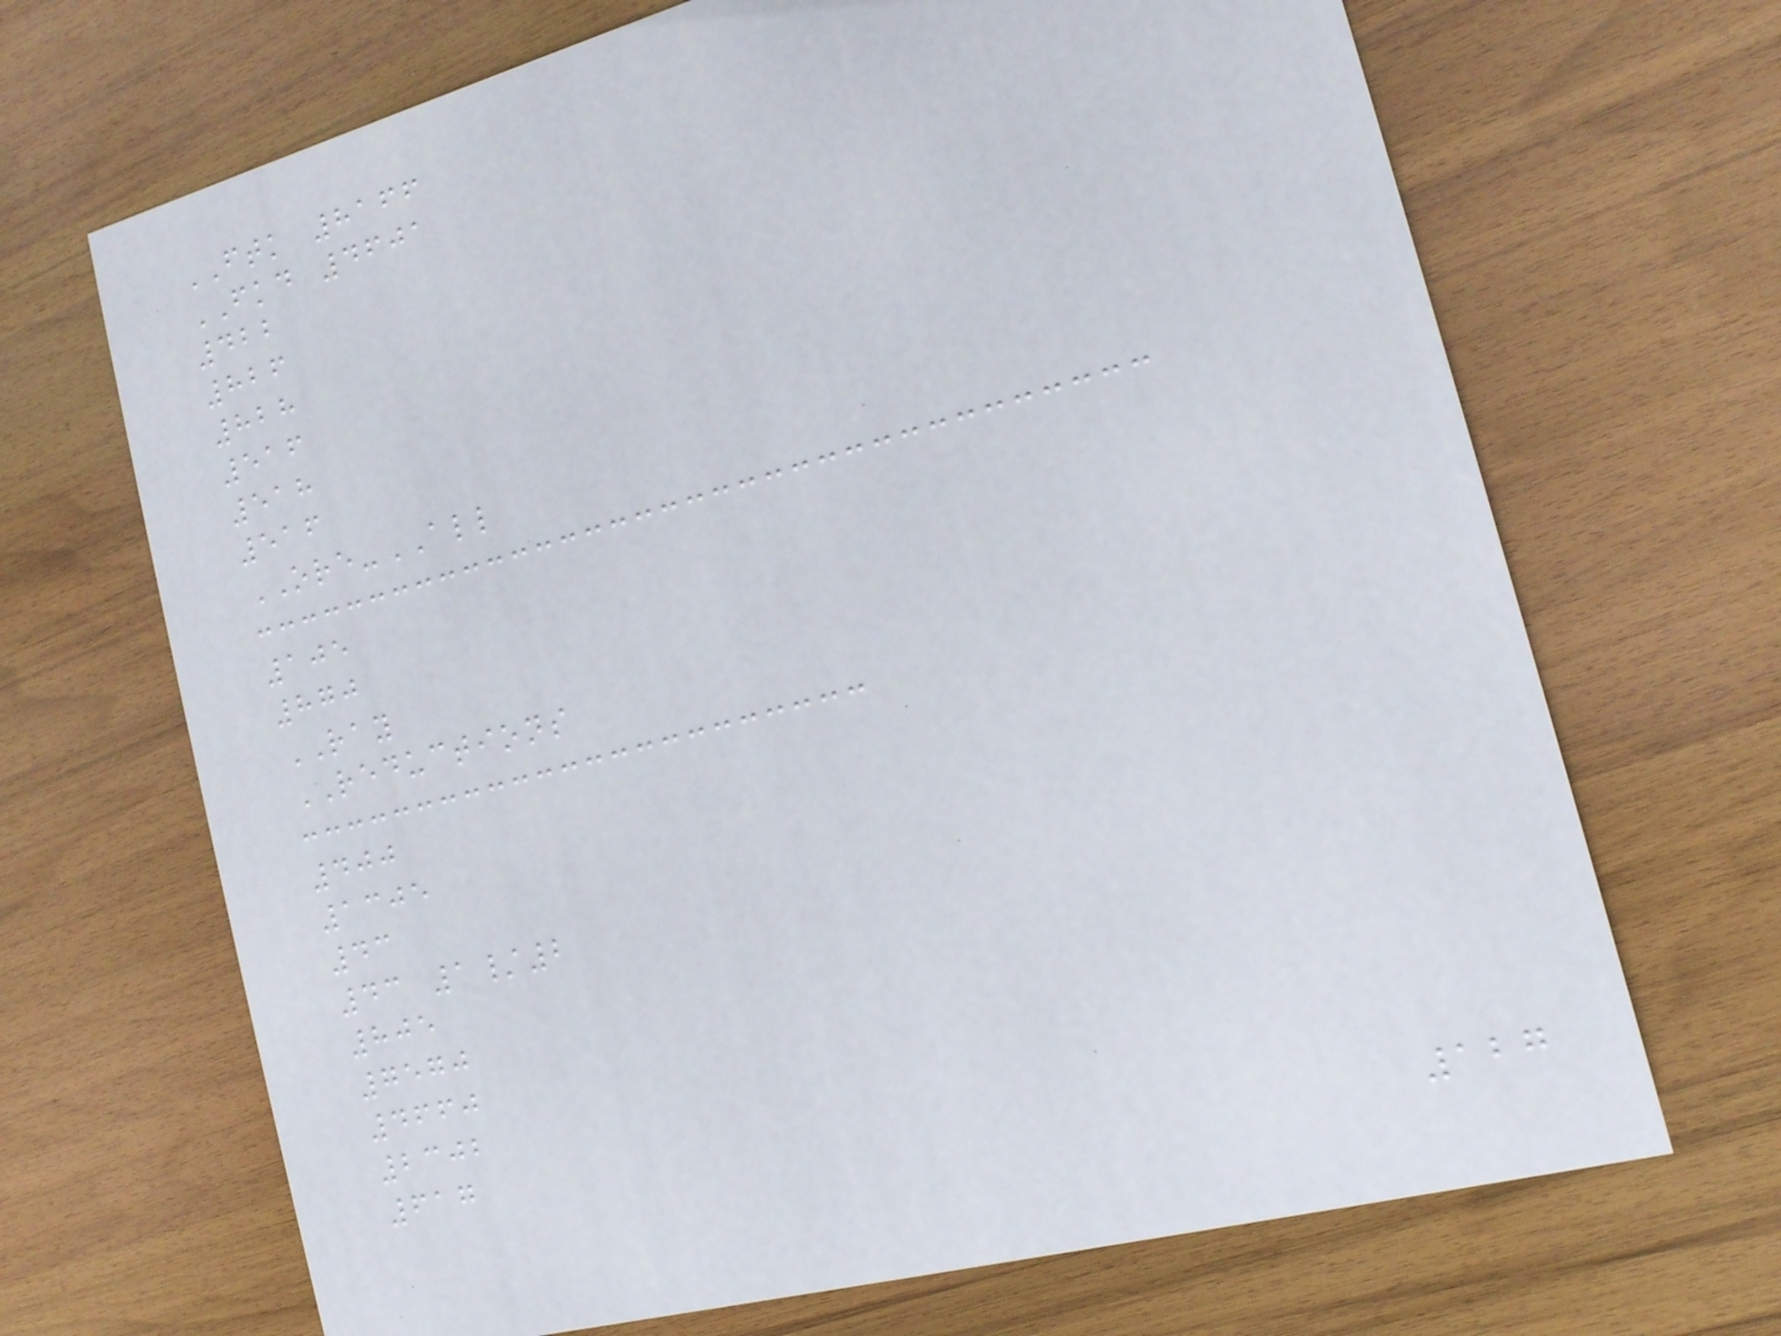FTK 8166
FKD 4601
422
826
828
516
518
516
ORE-ALL
105
870
RAY
REDUCTIONS
400
1305
43
43 1/2
805
7570
4660
2302
617
127
